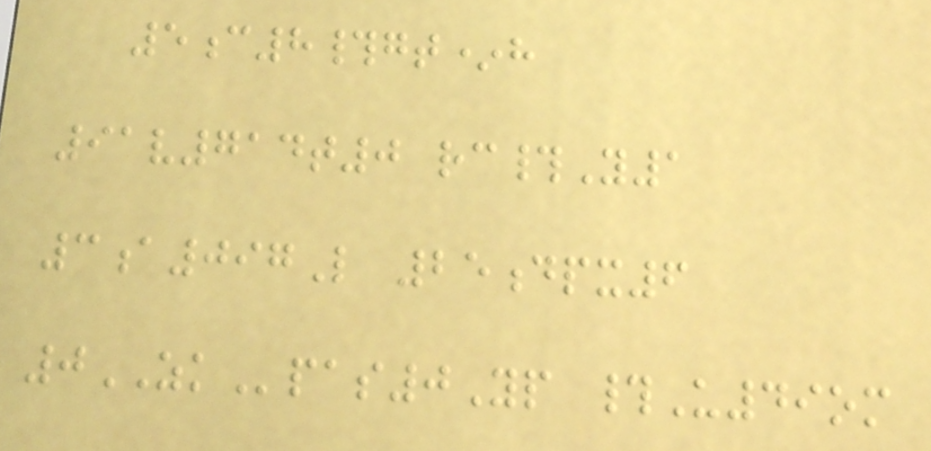5c8#gt*h
91v714t0 rc#Y1
3a097L 25dpx6
0ZKpas0Yp #U49om
